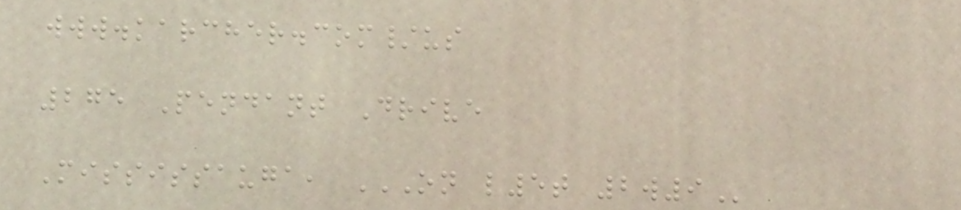www.karcher.com/us
275 Pendant Drive
Mississauga, ON L5T 2W9
